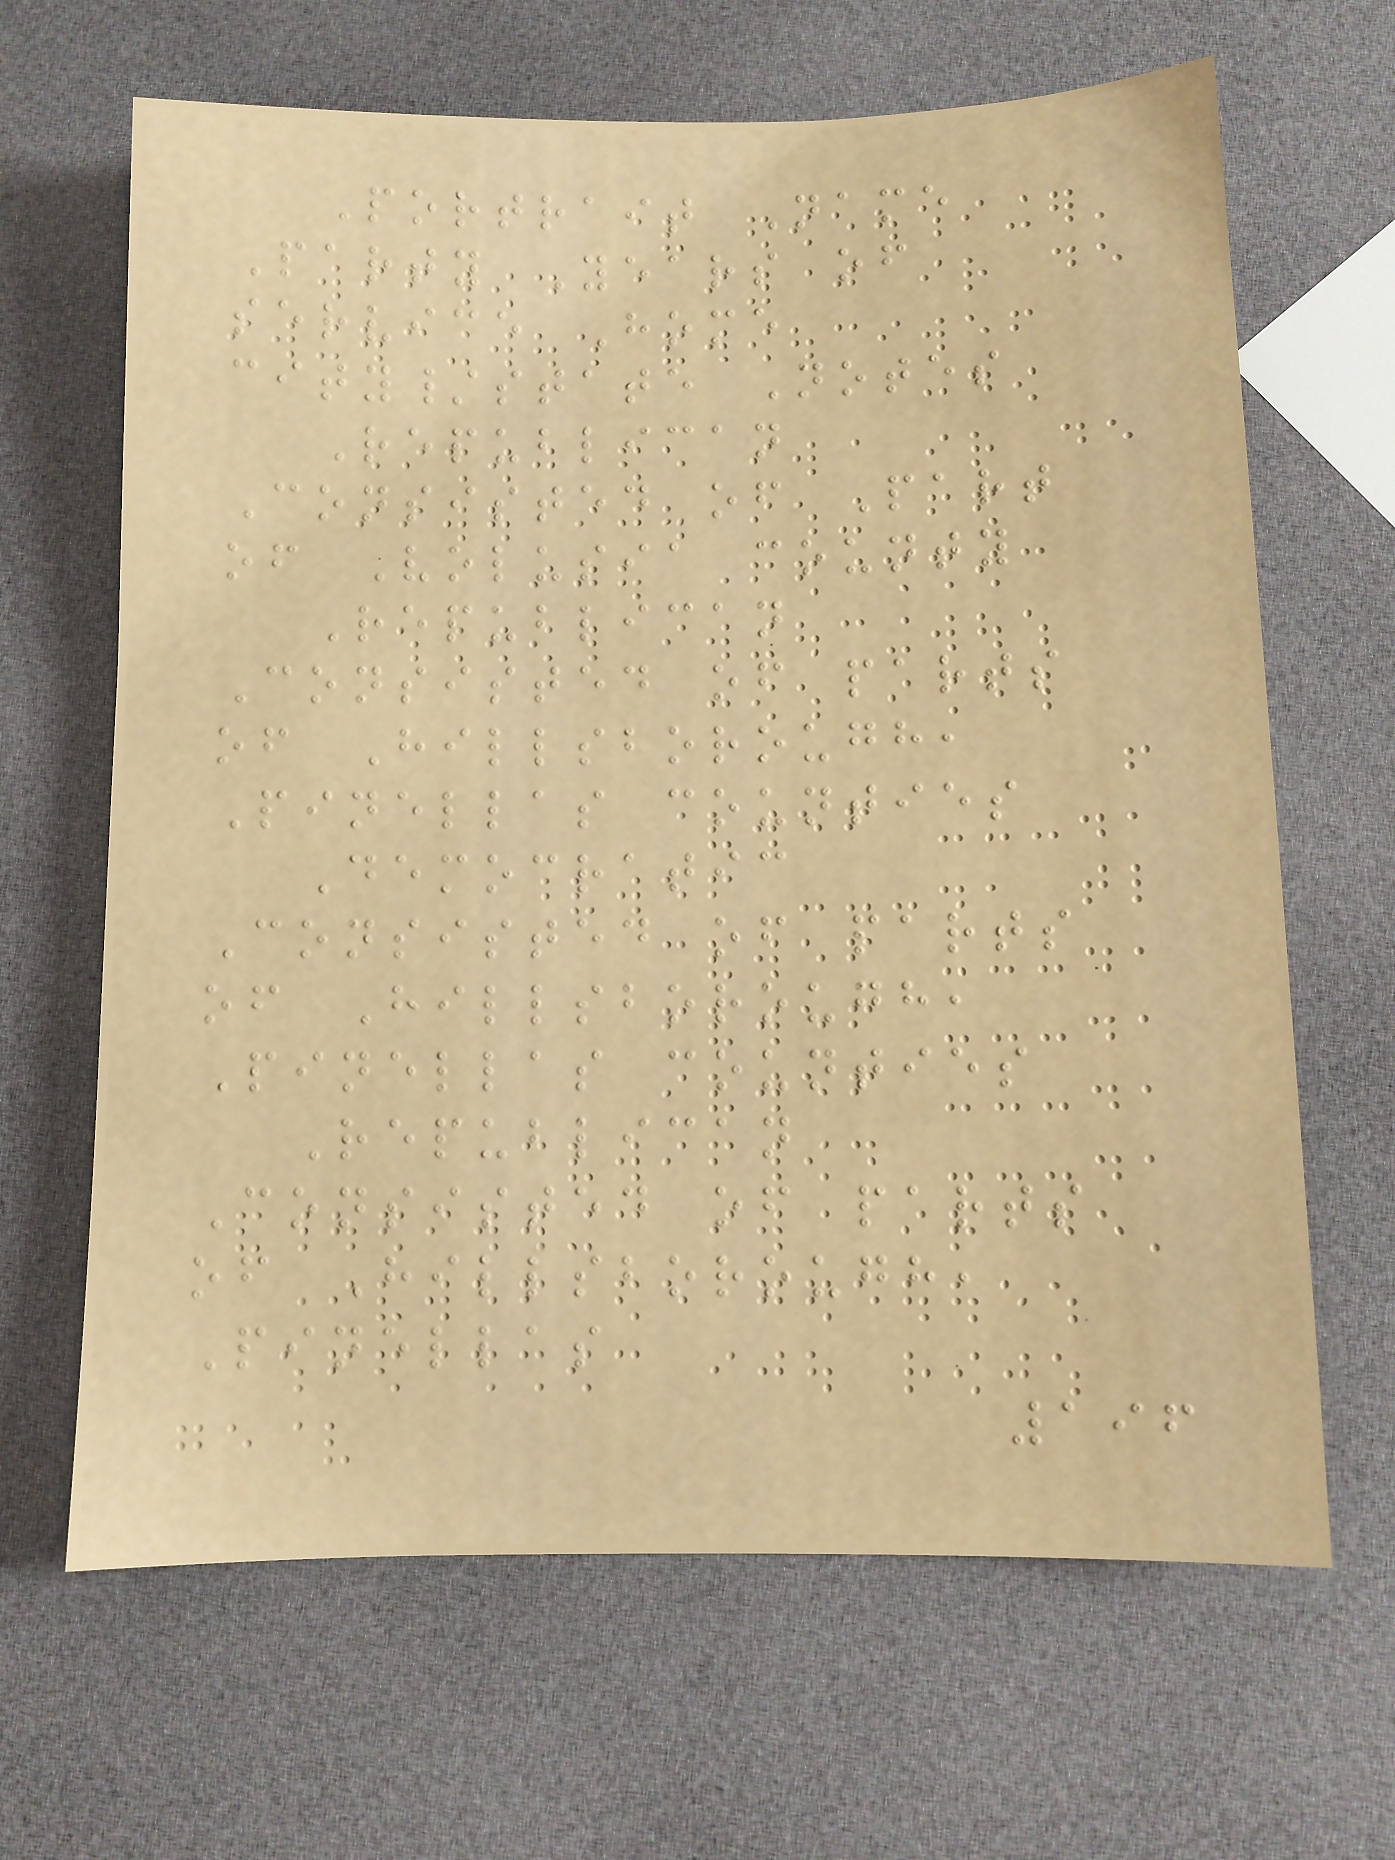Portrait Name
Party Years of
service Home
city/state Notes
Republican
Consisted of Part
of Volusia county
Republican
Consisted of parts
of Hillsborough,
Pinellas counties
Democratic
Consisted of parts
of Hillsborough,
Pinellas counties
Republican
Consisted of parts
of Hillsborough,
Pinellas
196
